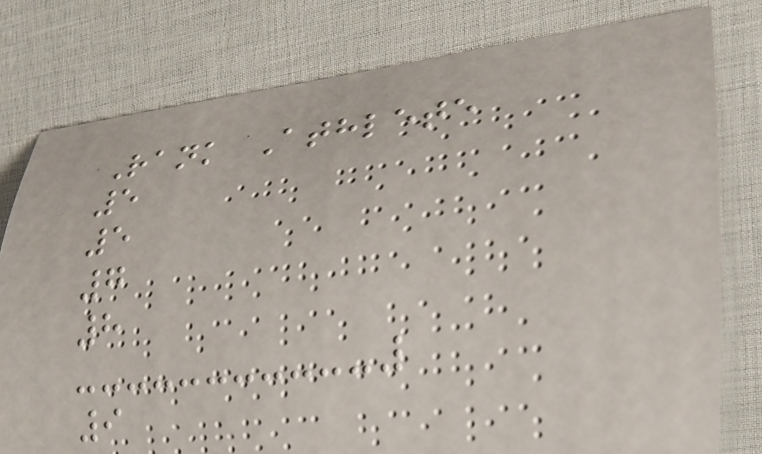Rank Athlete
5
5
7
8
9
